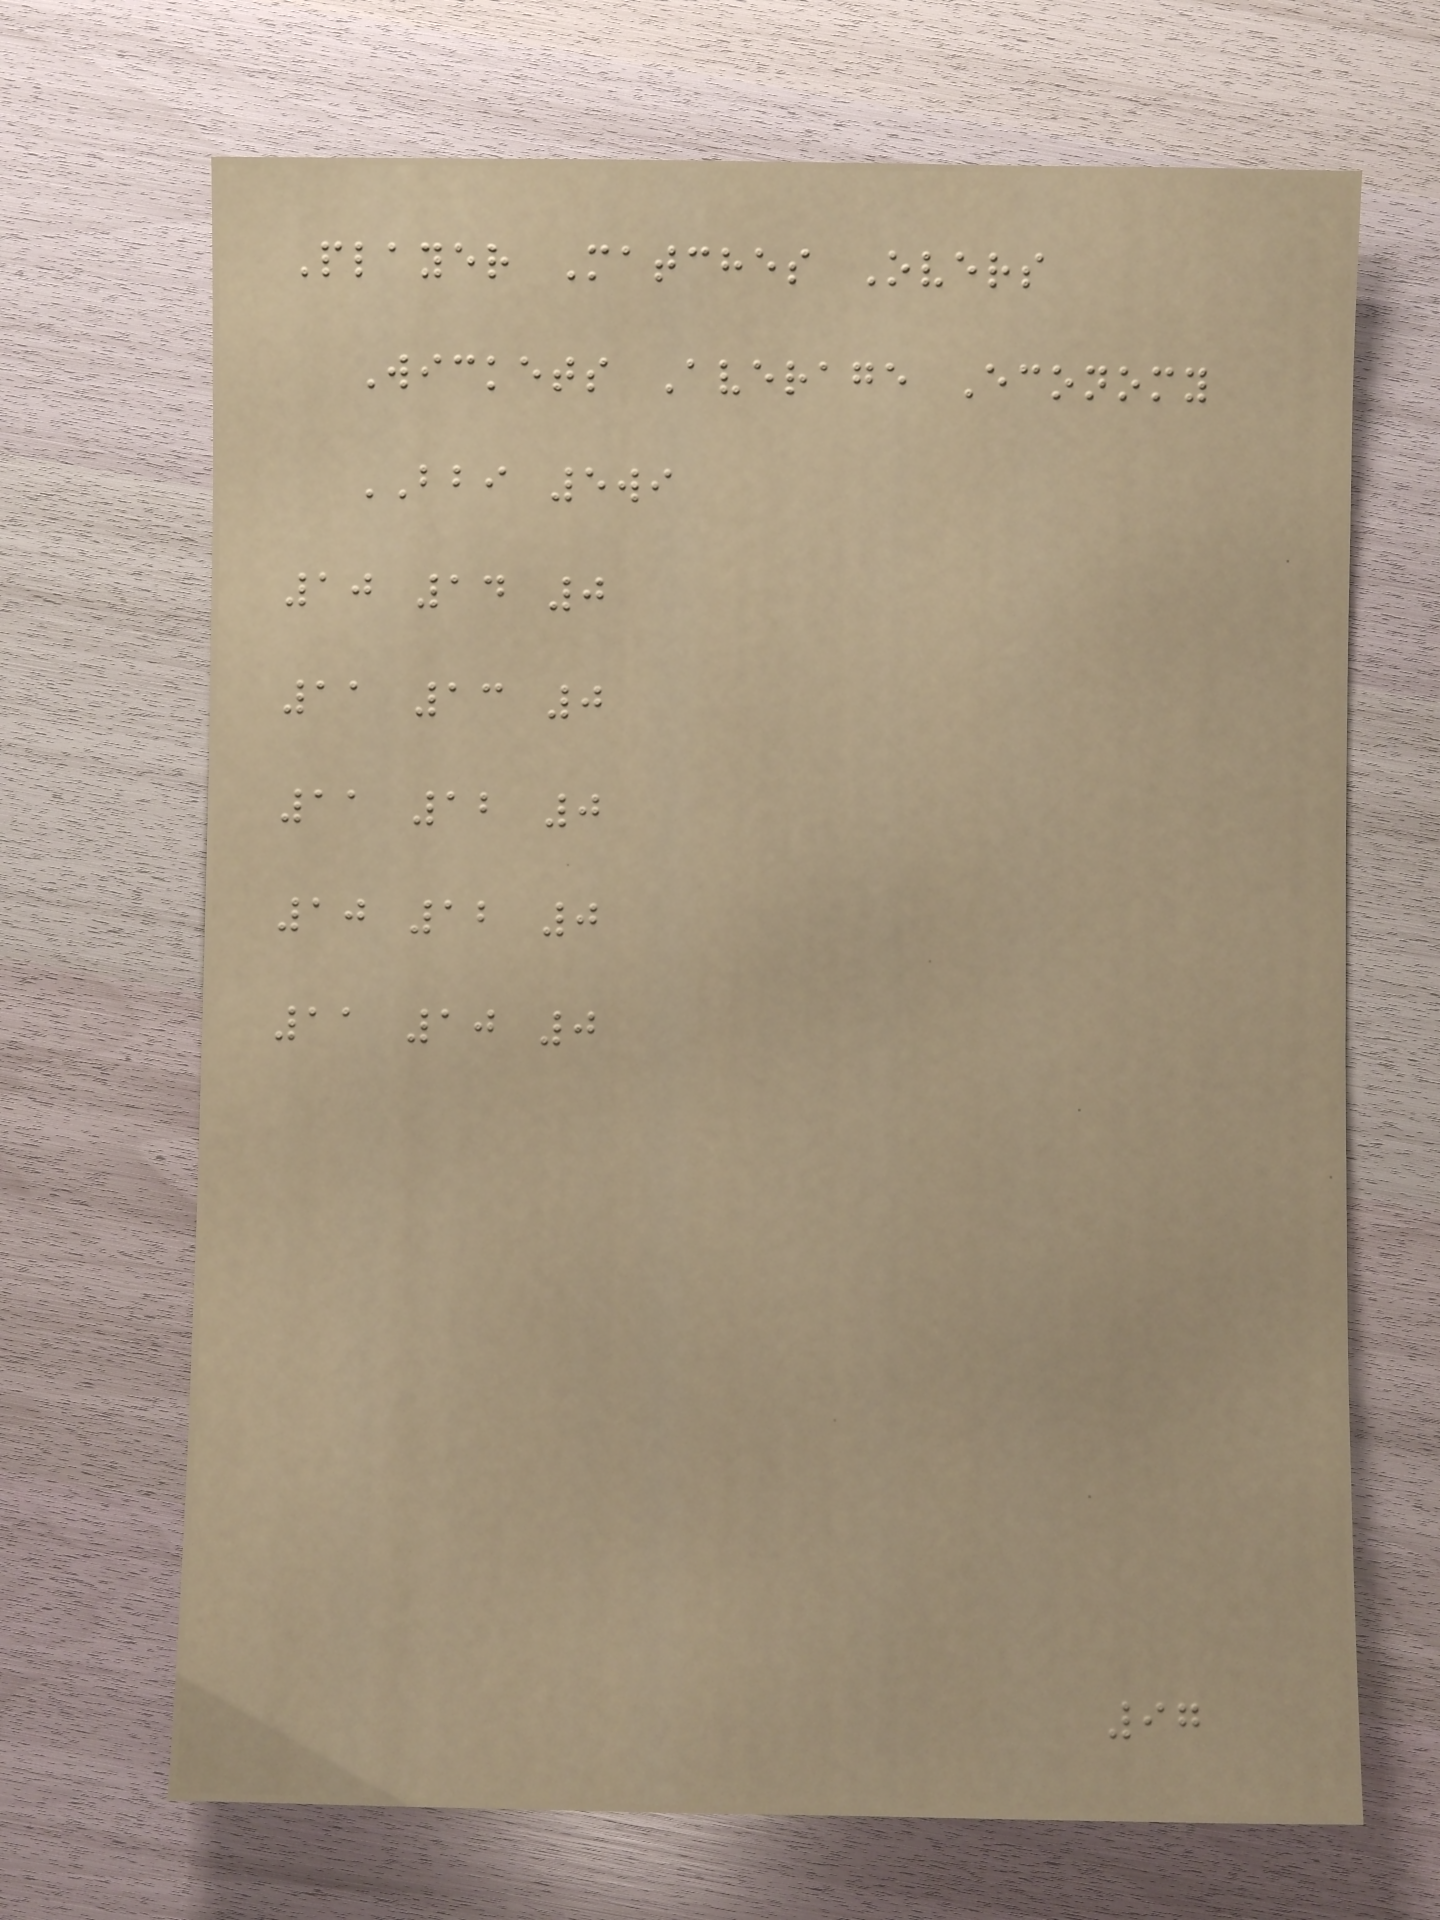Player Matches Overs
Wickets Average Economy
BBI 5wi
10 14 0
11 13 0
11 12 0
10 12 0
11 10 0
97
